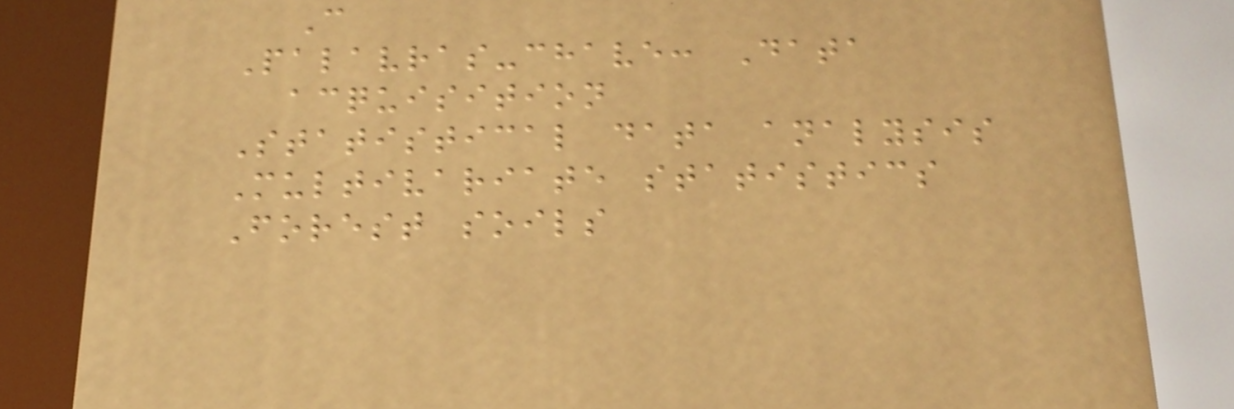C
Palavras-chave: Data
acquisition
Statistical data analysis
Multivariate statistics
Forest soils
